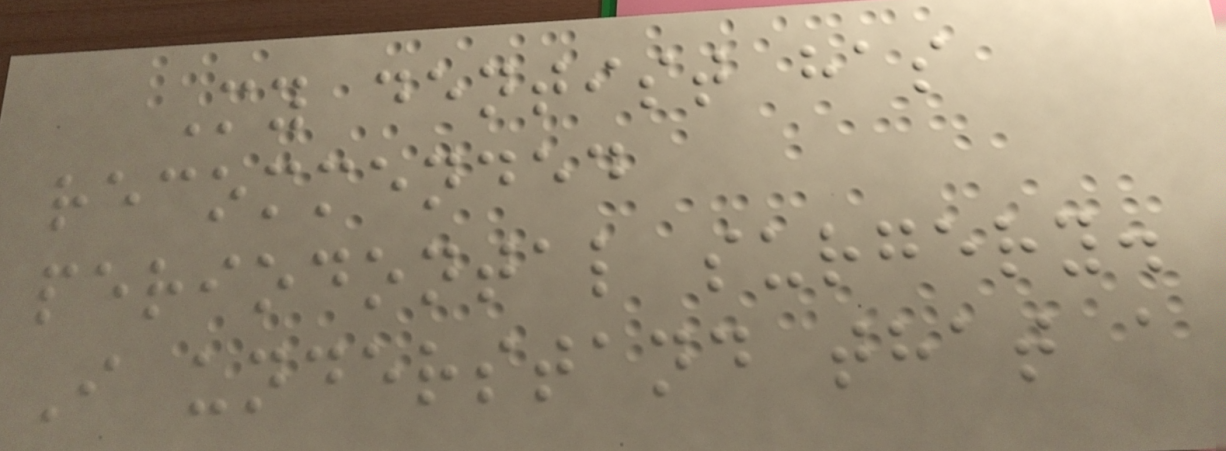My dentist has
recommended
periodontal surgery.
I understand that a
